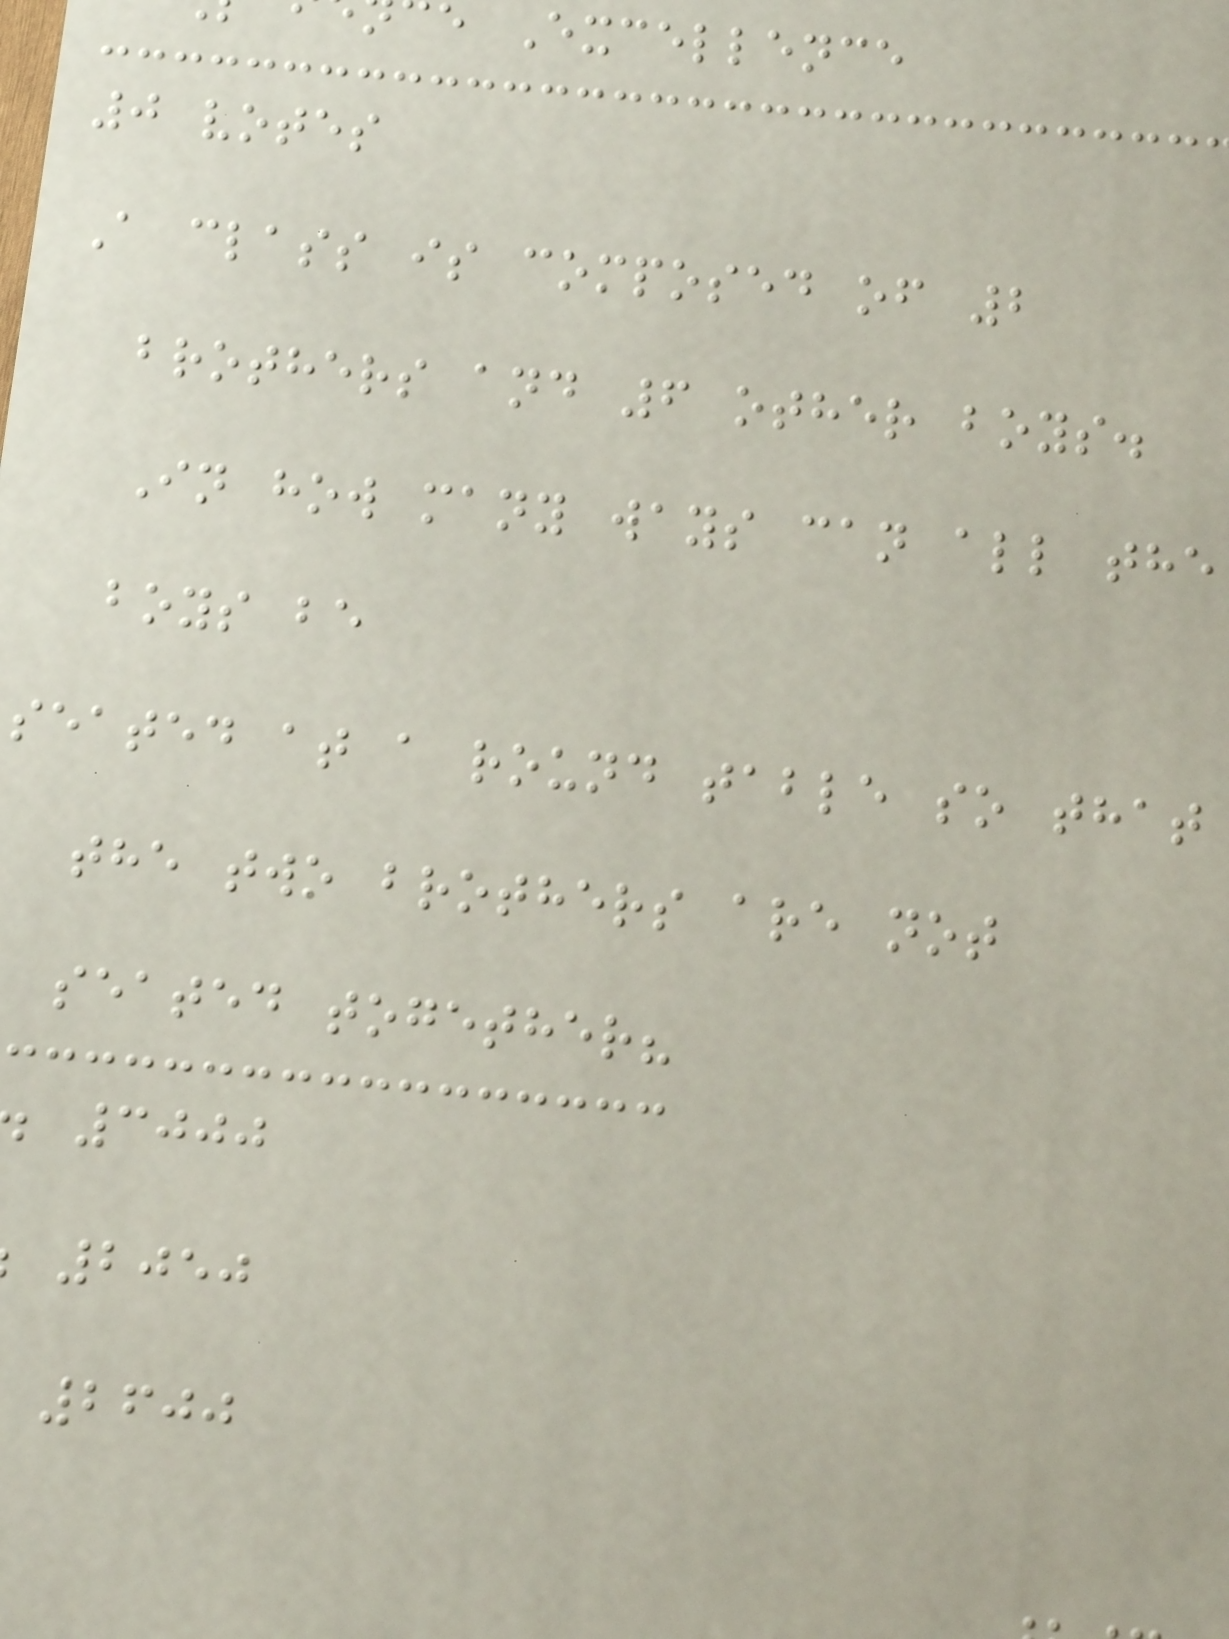e Excellence
0 votes
A class is composed of 2
brothers and 6 other boys.
In how many ways can all the
boys be
seated at a round table so that
the two brothers are not
seated together?
3000
2050
2600
